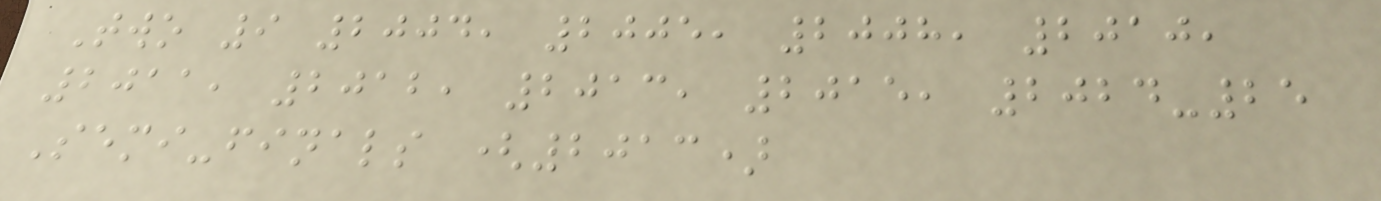Two 9 2004, 2005, 2008, 2010,
2011, 2012, 2013, 2015, 2024-25
Semi-finals (2013)
